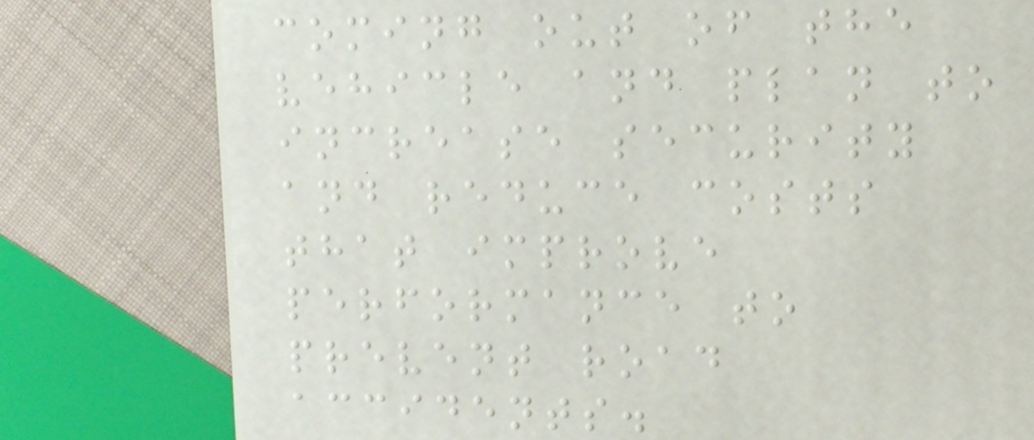coming out of the
vehicle and plan to
increase security
and reduce costs
that improve
performance to
prevent road
accidents.
